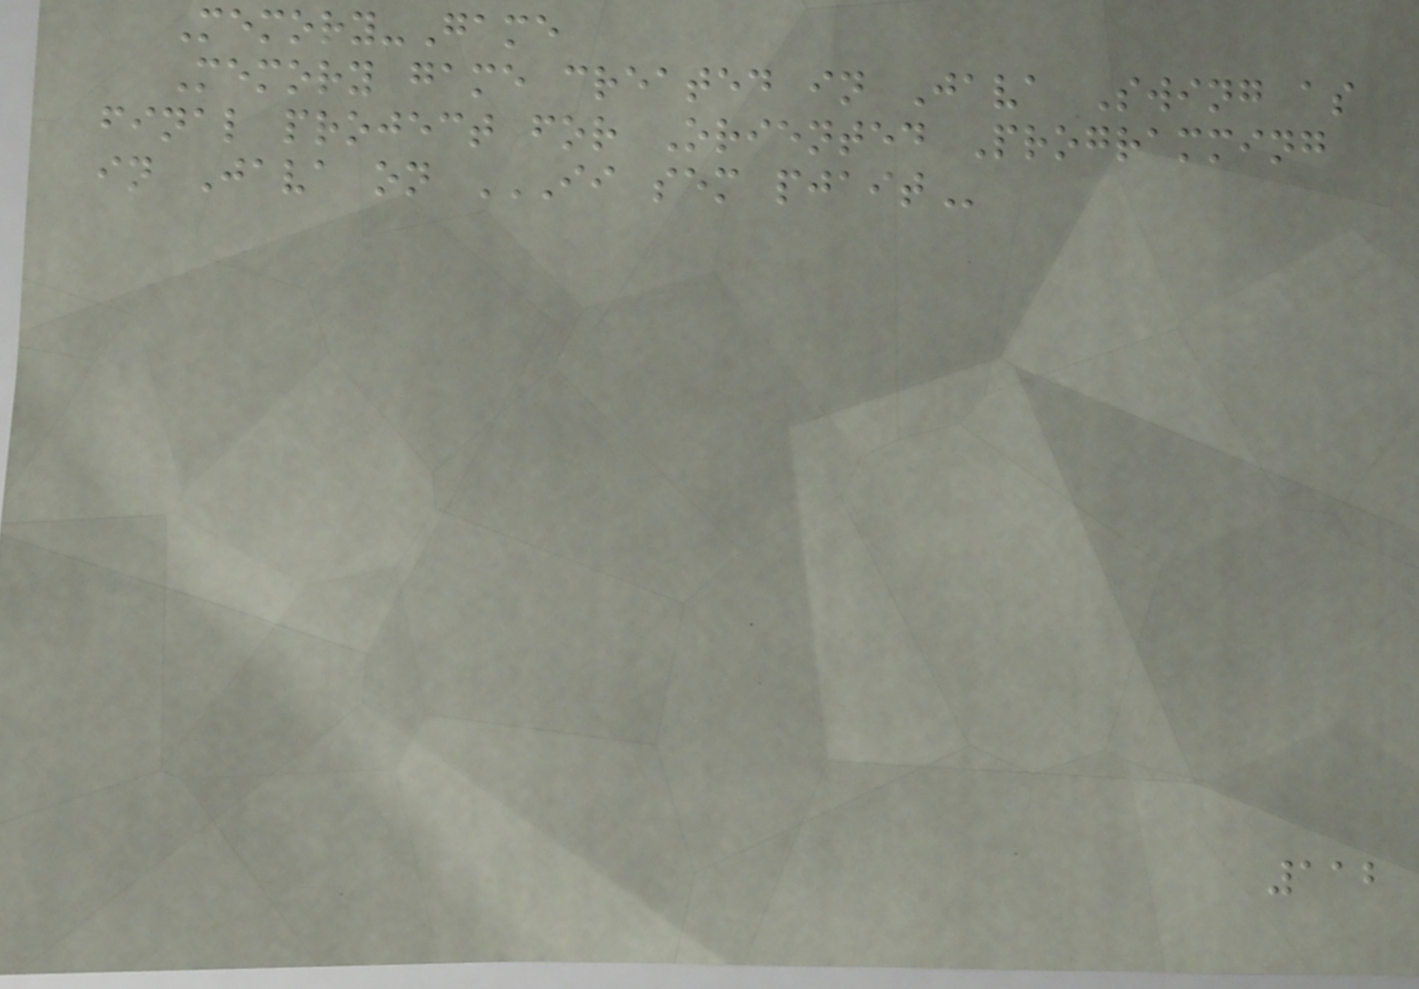Memory-Game
Memory game created in Java Swing as
final project for Oriented Programming
in Java on II SEM PJAIT
112
